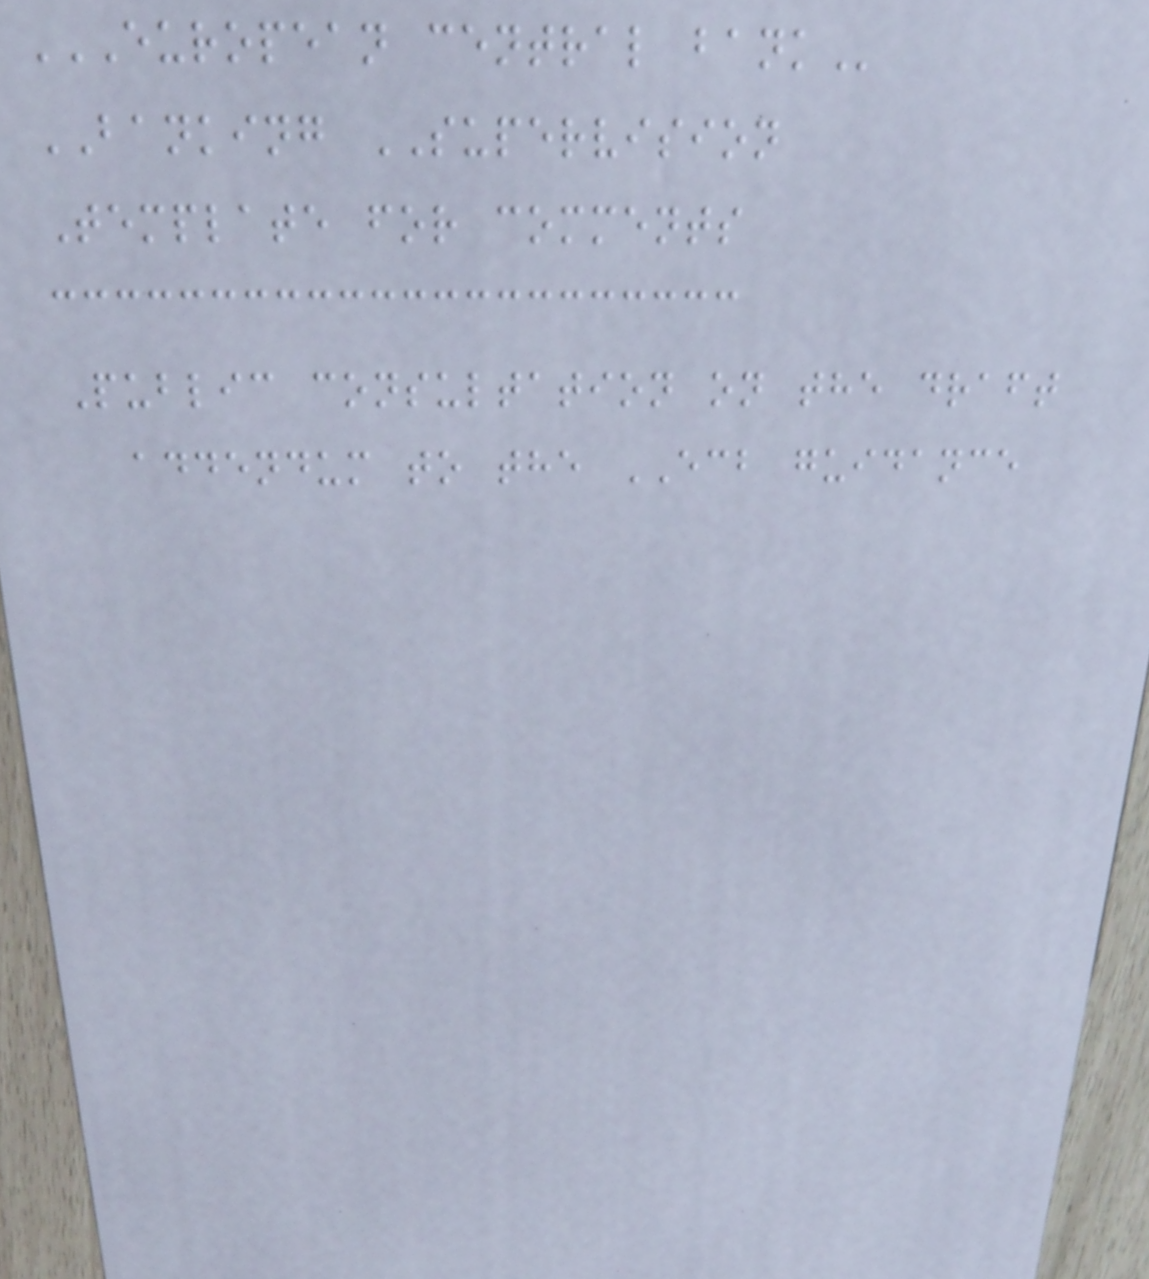EUROPEAN CENTRAL BANK
BANKING SUPERVISION
Template for comments
Public consultation on the draft
addendum to the ECB guidance
